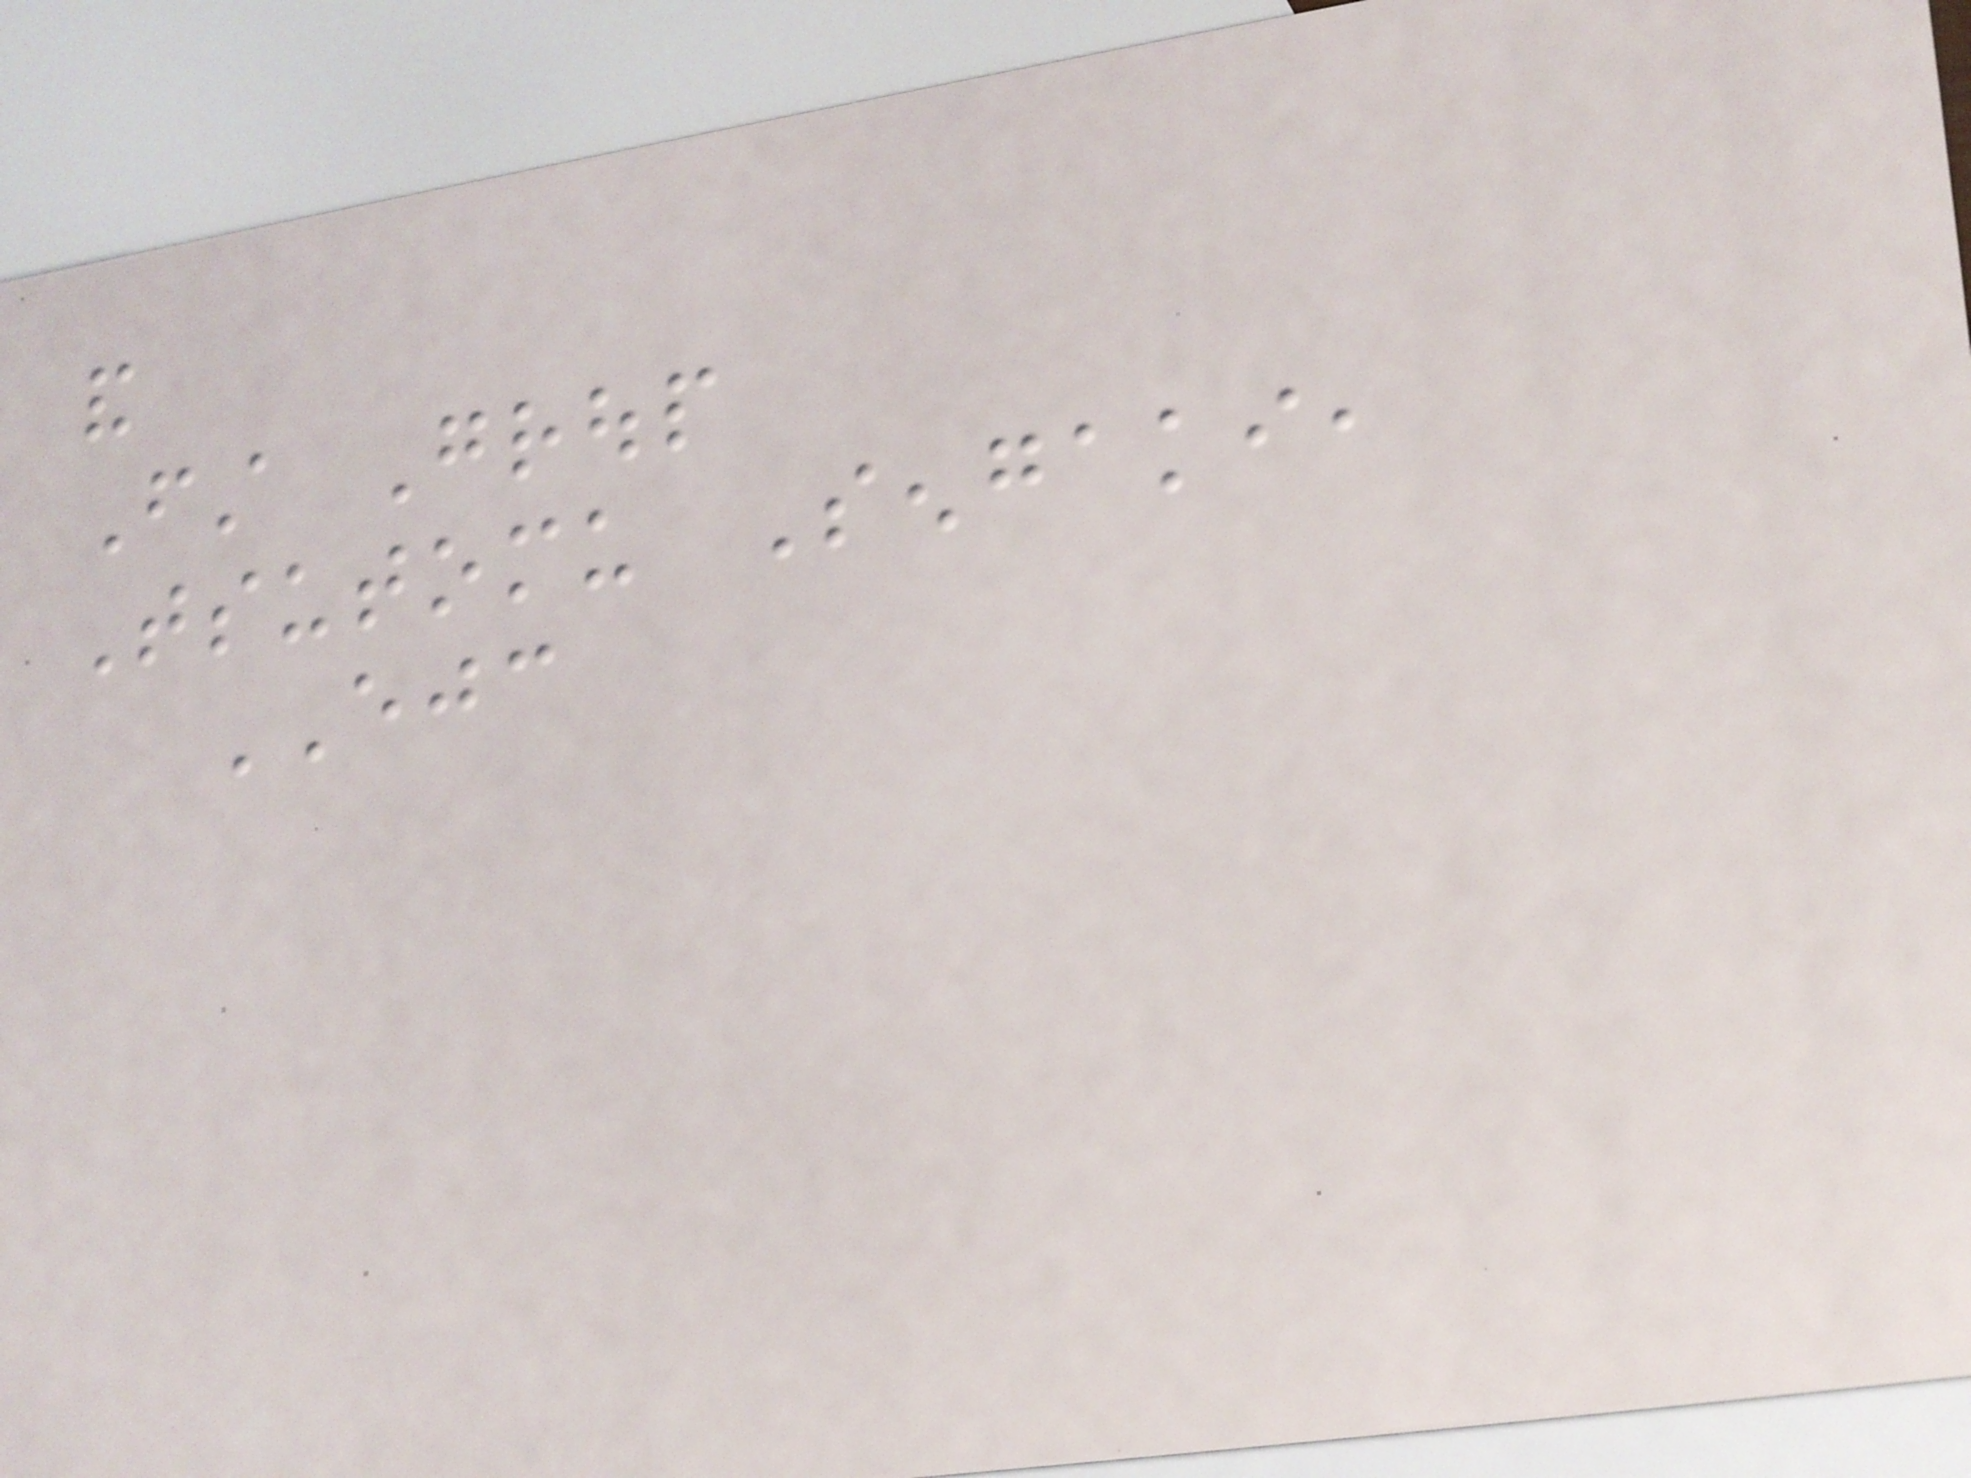and
First Group
Tsutomu Sengaki,
EJC
